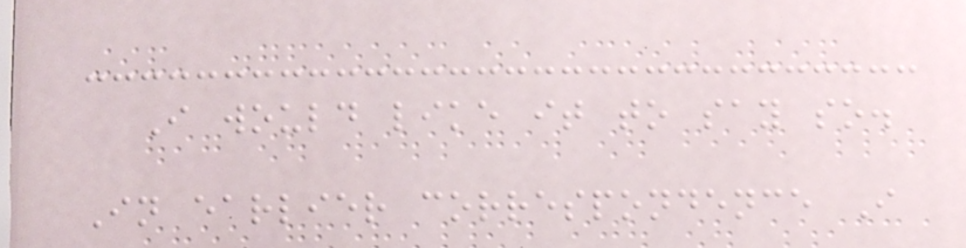I would like it to say so.
In earlier correspondence I
